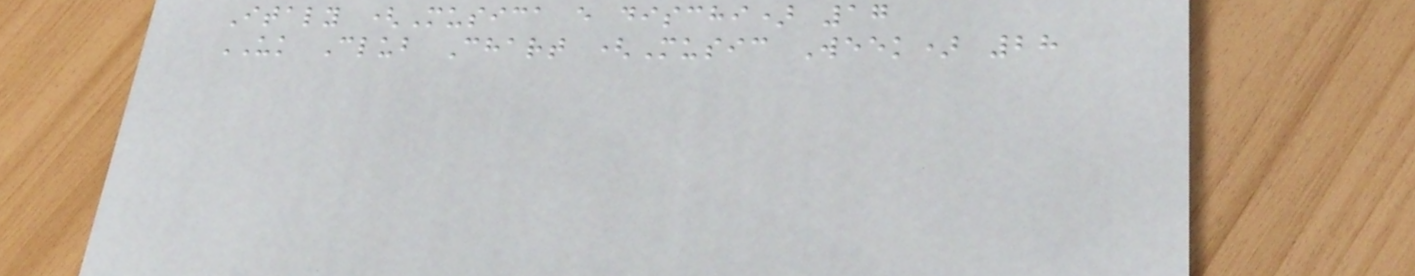Italy (Musica e dischi) 17
UK Club Chart (Music Week) 28
